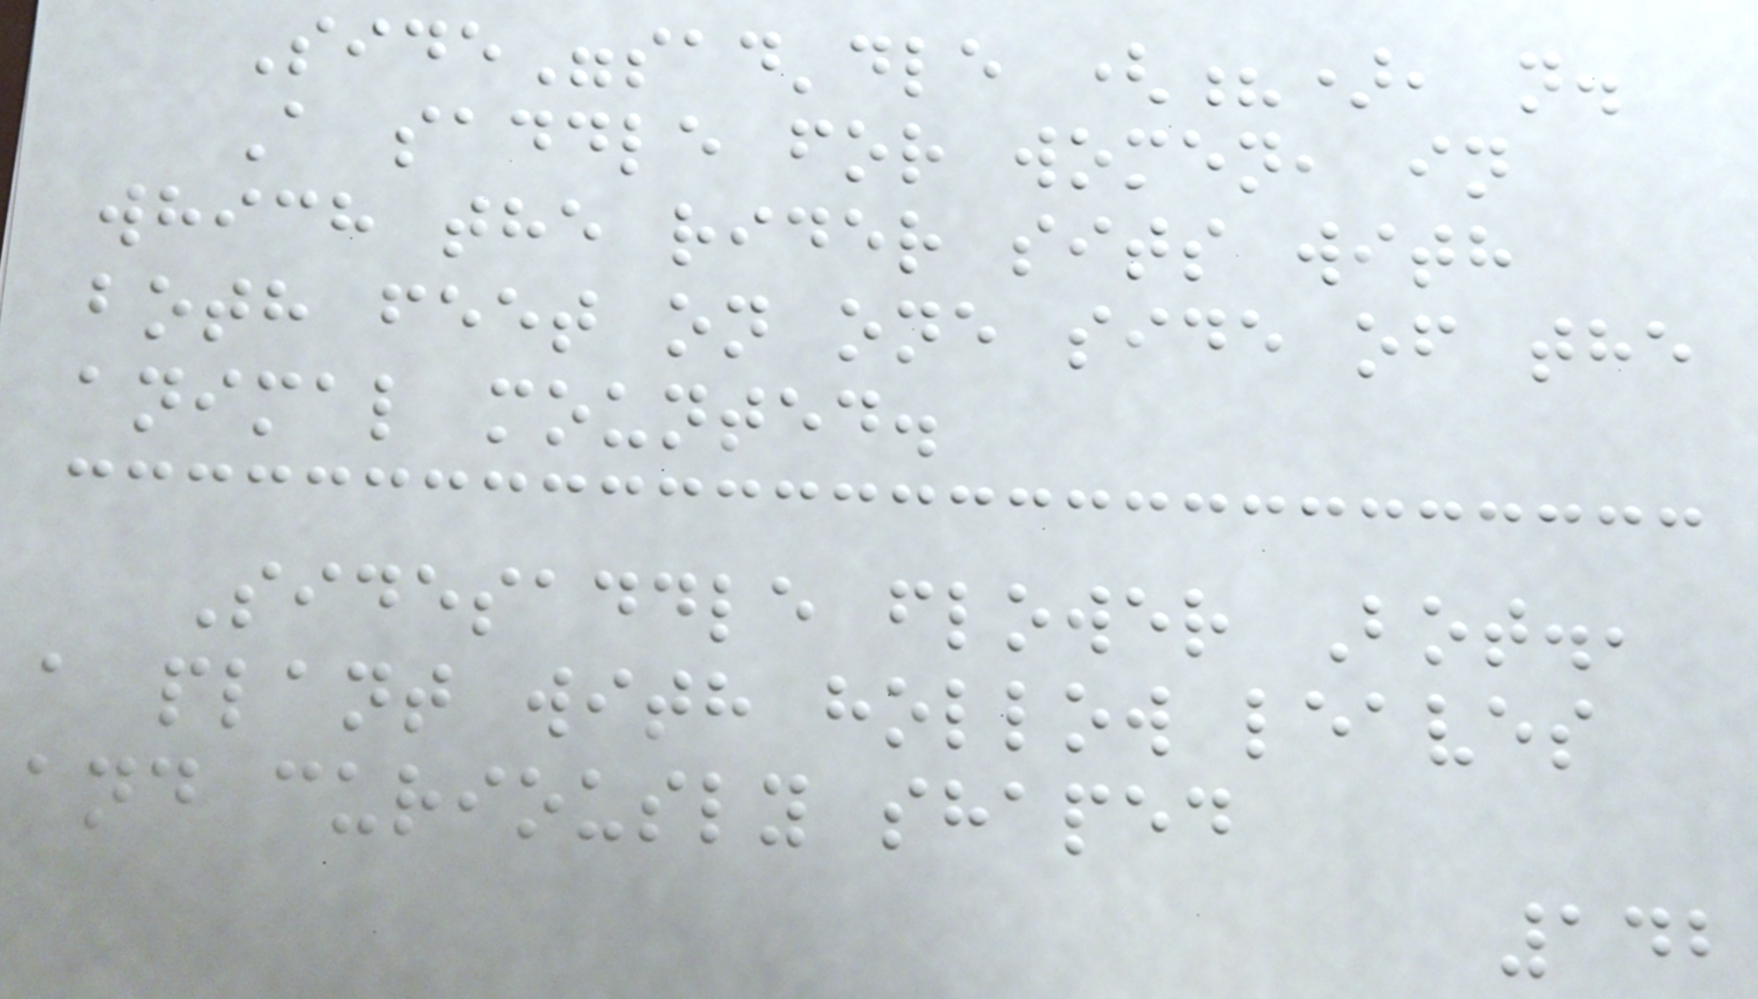Side"sad'dle (?), n.
A saddle for women, in
which the rider sits with
both feet on one side of the
animal mounted.
Sidesaddle flower Bot.,
a plant with hollow leaves
and curiously shaped
142
